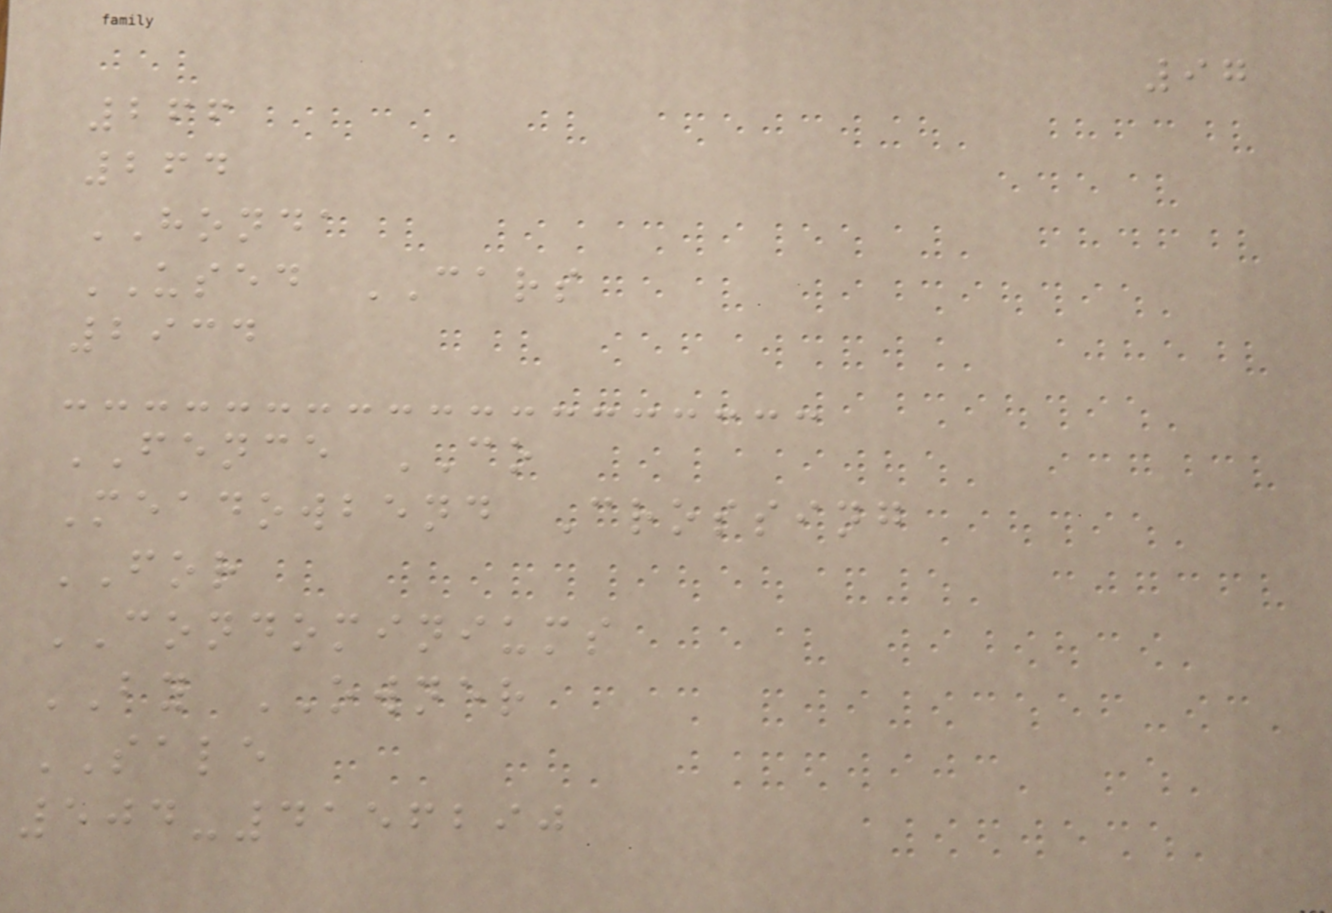97
266
264
HONDA
USED CARS
2934
FENCE CO
Meadowbend Crossing
FOR
CONDOMINIUMS
BY OWNER
SALE
504-4156290
